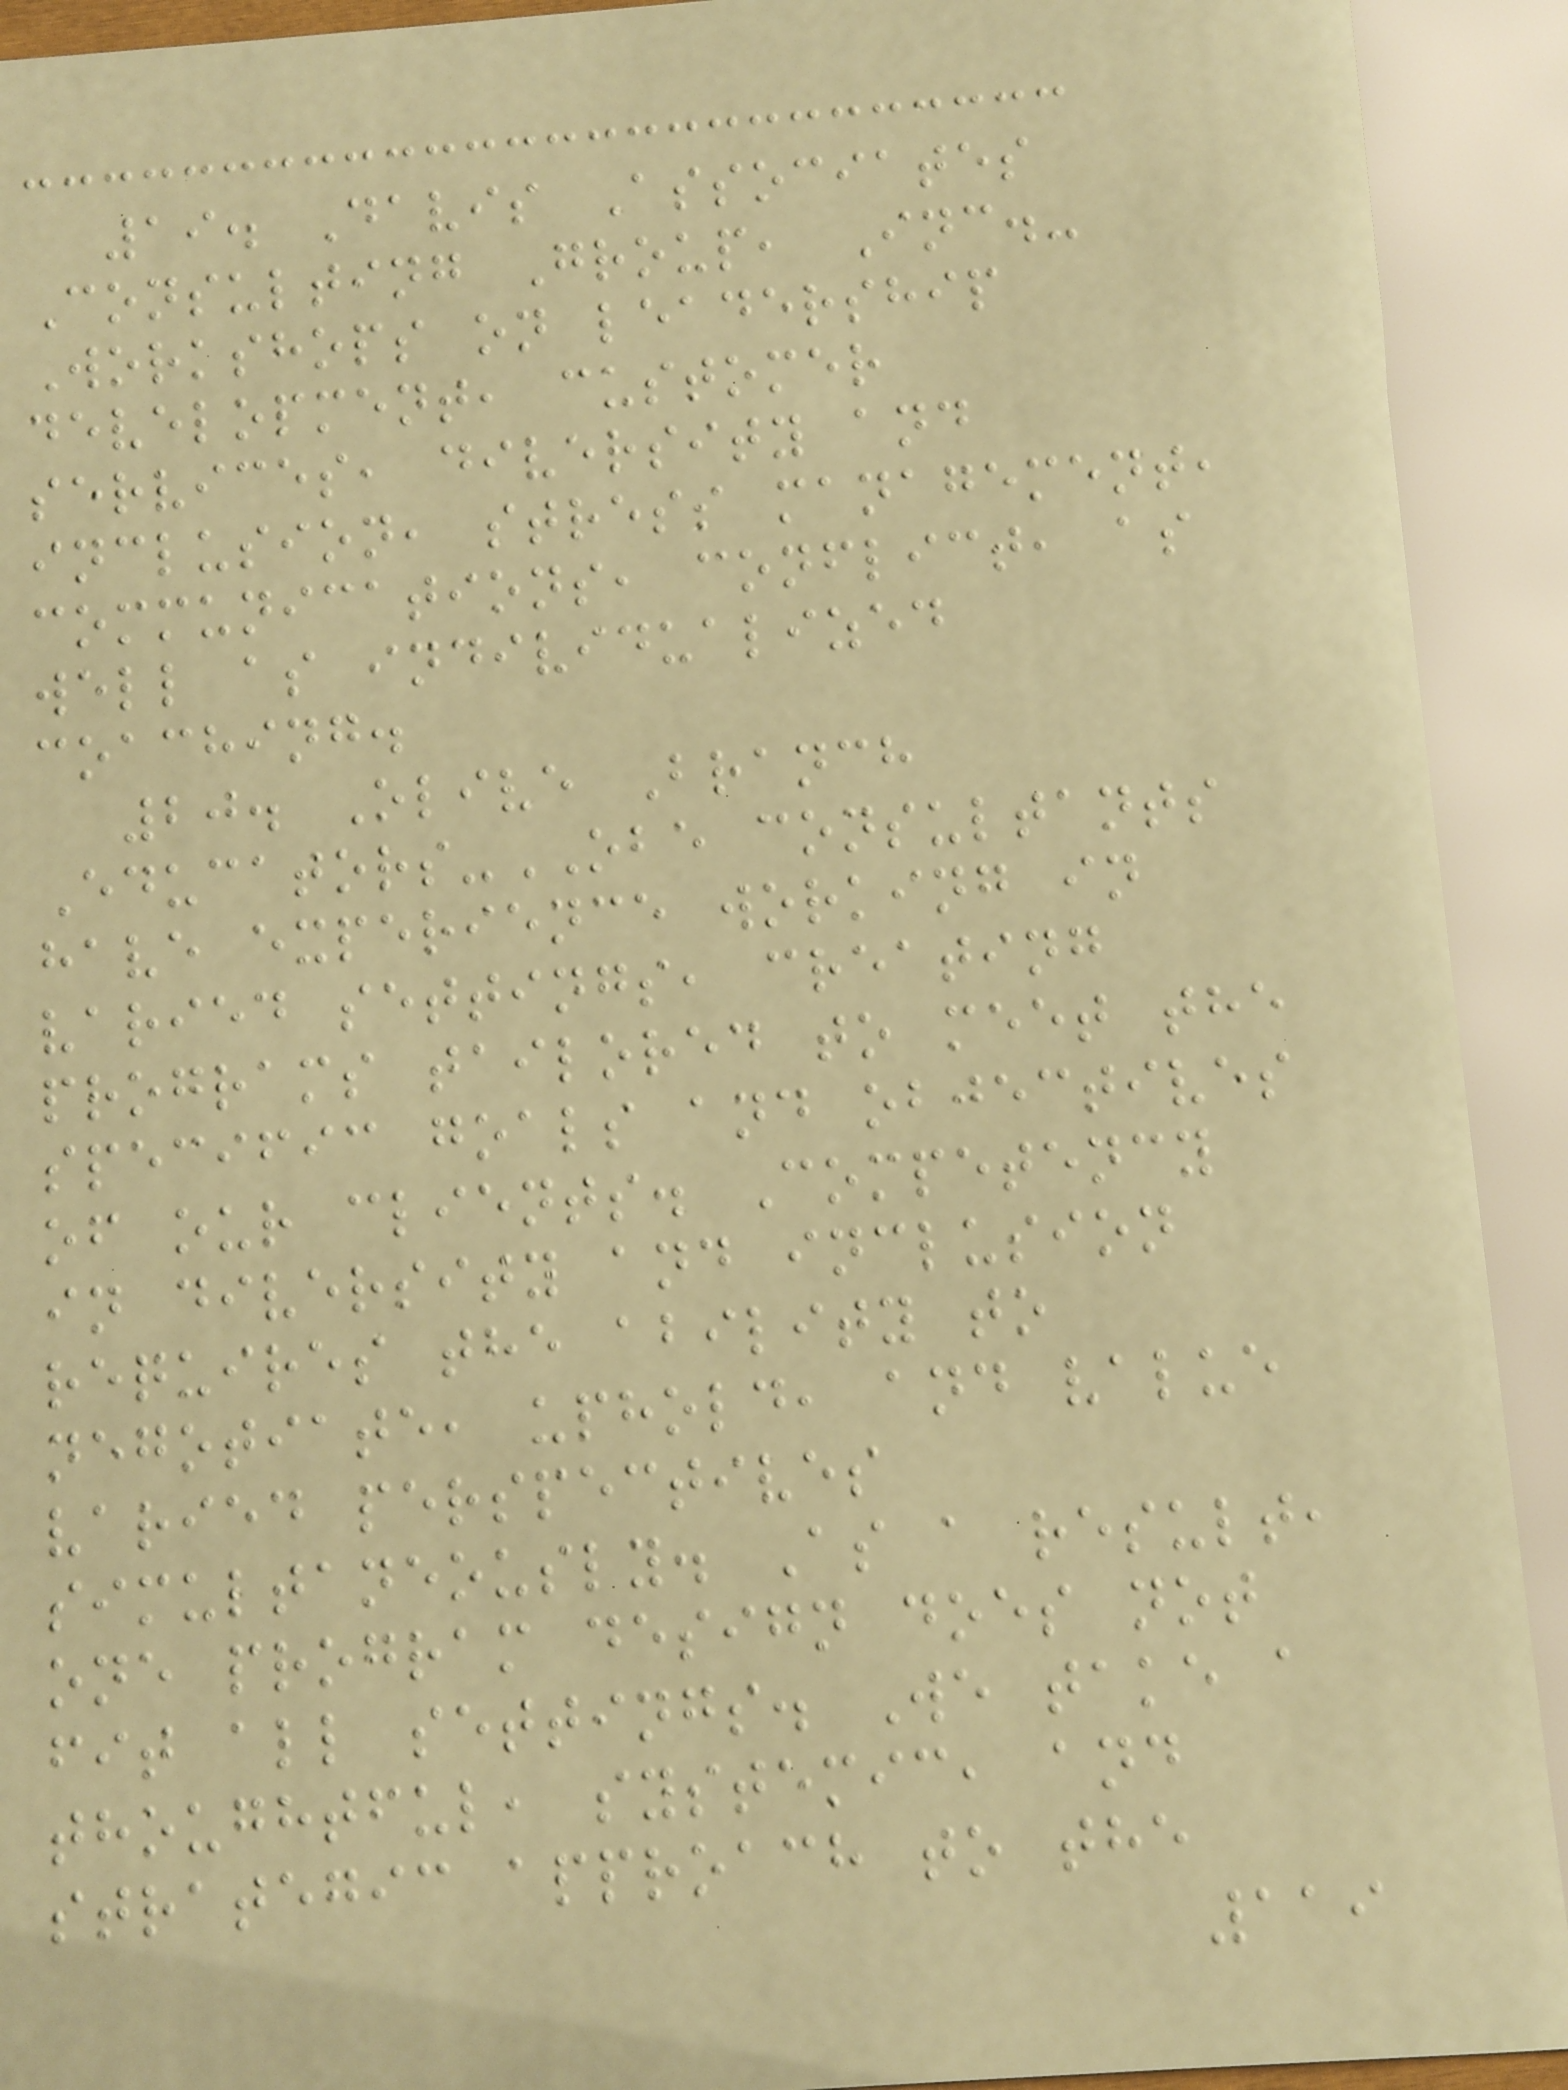19. Davis Associates
Consulting Group, Inc.-
Workshops on leadership
development, customer
services, diversity and
inclusion, stress management,
communications, conflict, as
well as individualized
coaching.
20. Olive Branch
Educators-OBE consultants
have experience working in
varied settings, creating
programs tailored to meet the
specific goals and objectives
of our clients. Competency
in diversity and inclusion
requires the ability to
negotiate, uphold, and value
varied perspectives
simultaneously. As a result,
one program design does not
fit all settings. We take a
thoughtful, systemic, and
strategic approach to the
119
